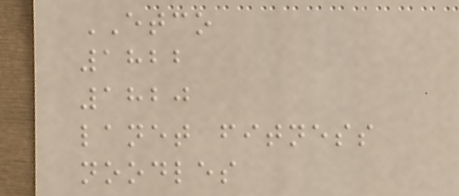ETCO
1822
1820
lanet fitness
noodles
